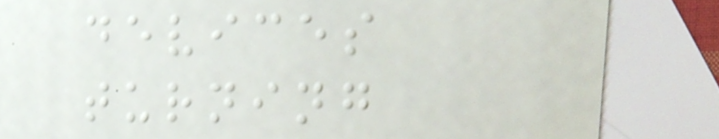devices
turning
